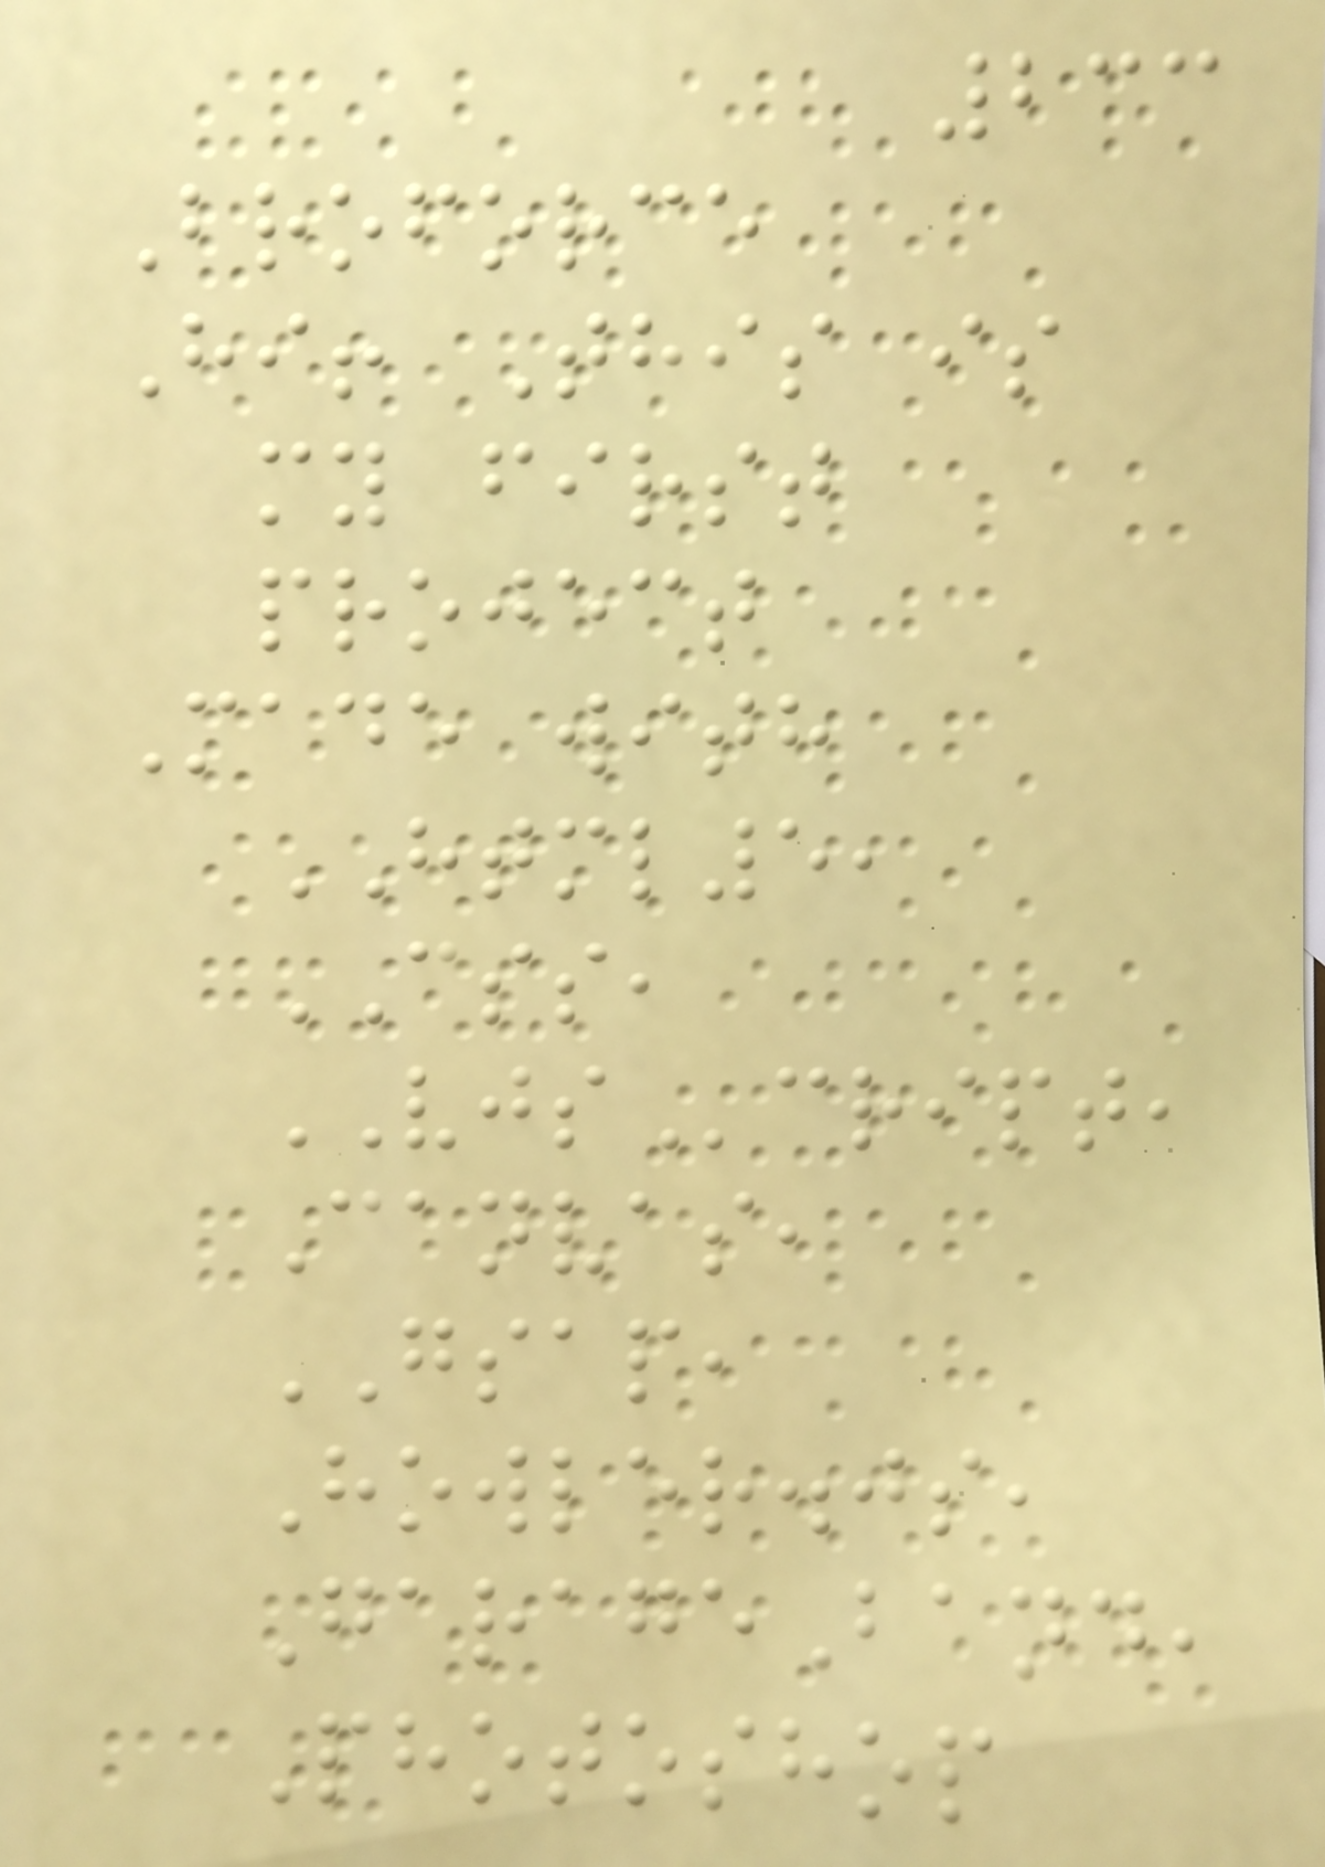233
Broforce
Hi! This is
my first
project
Made with
HTML5,
CSS,
VJScript,
Canvas,
GSAP,
Howler.js,
GarageBand,
Photoshop
